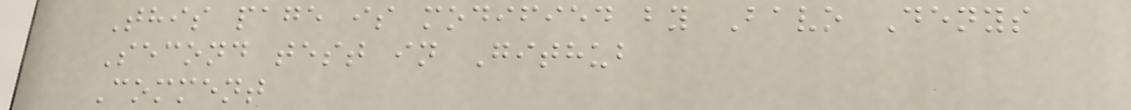This page is modified by Bavo Denys
Second test in Github
Comment
